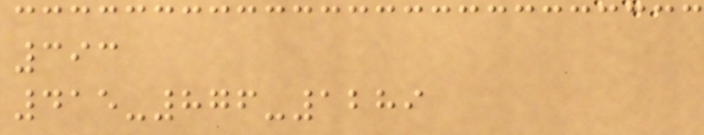393
415-876-1289
